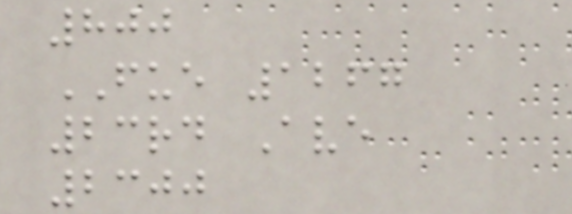800
FUE 1267
23rd Ave
2300
